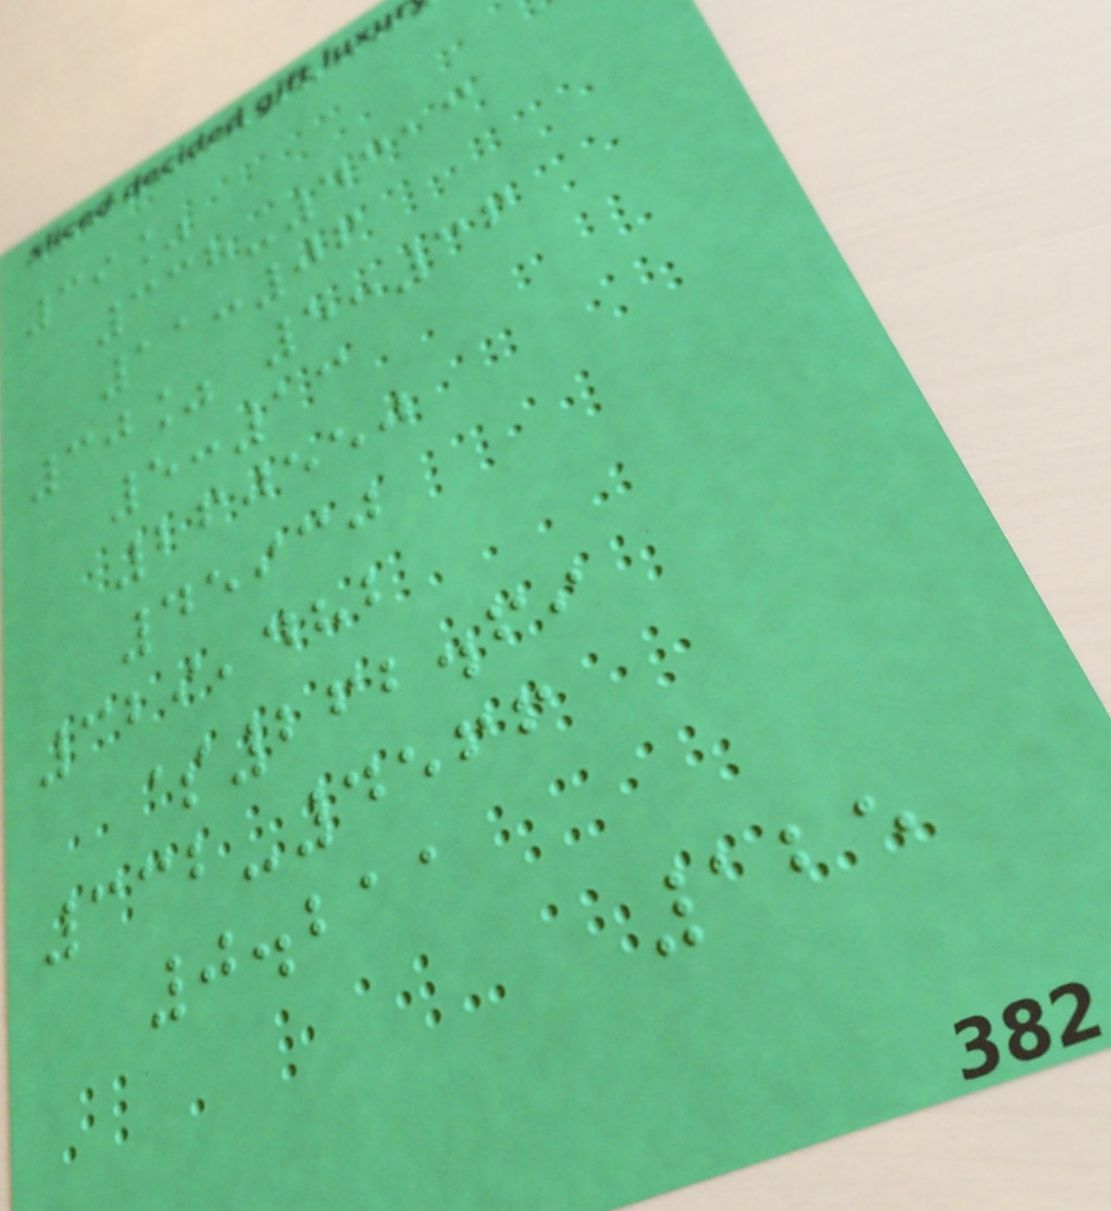39%
338-4313
11:06
30% 5:36
5:13
260550
45930
329,482
$262.69
332-4566
0.211
125
